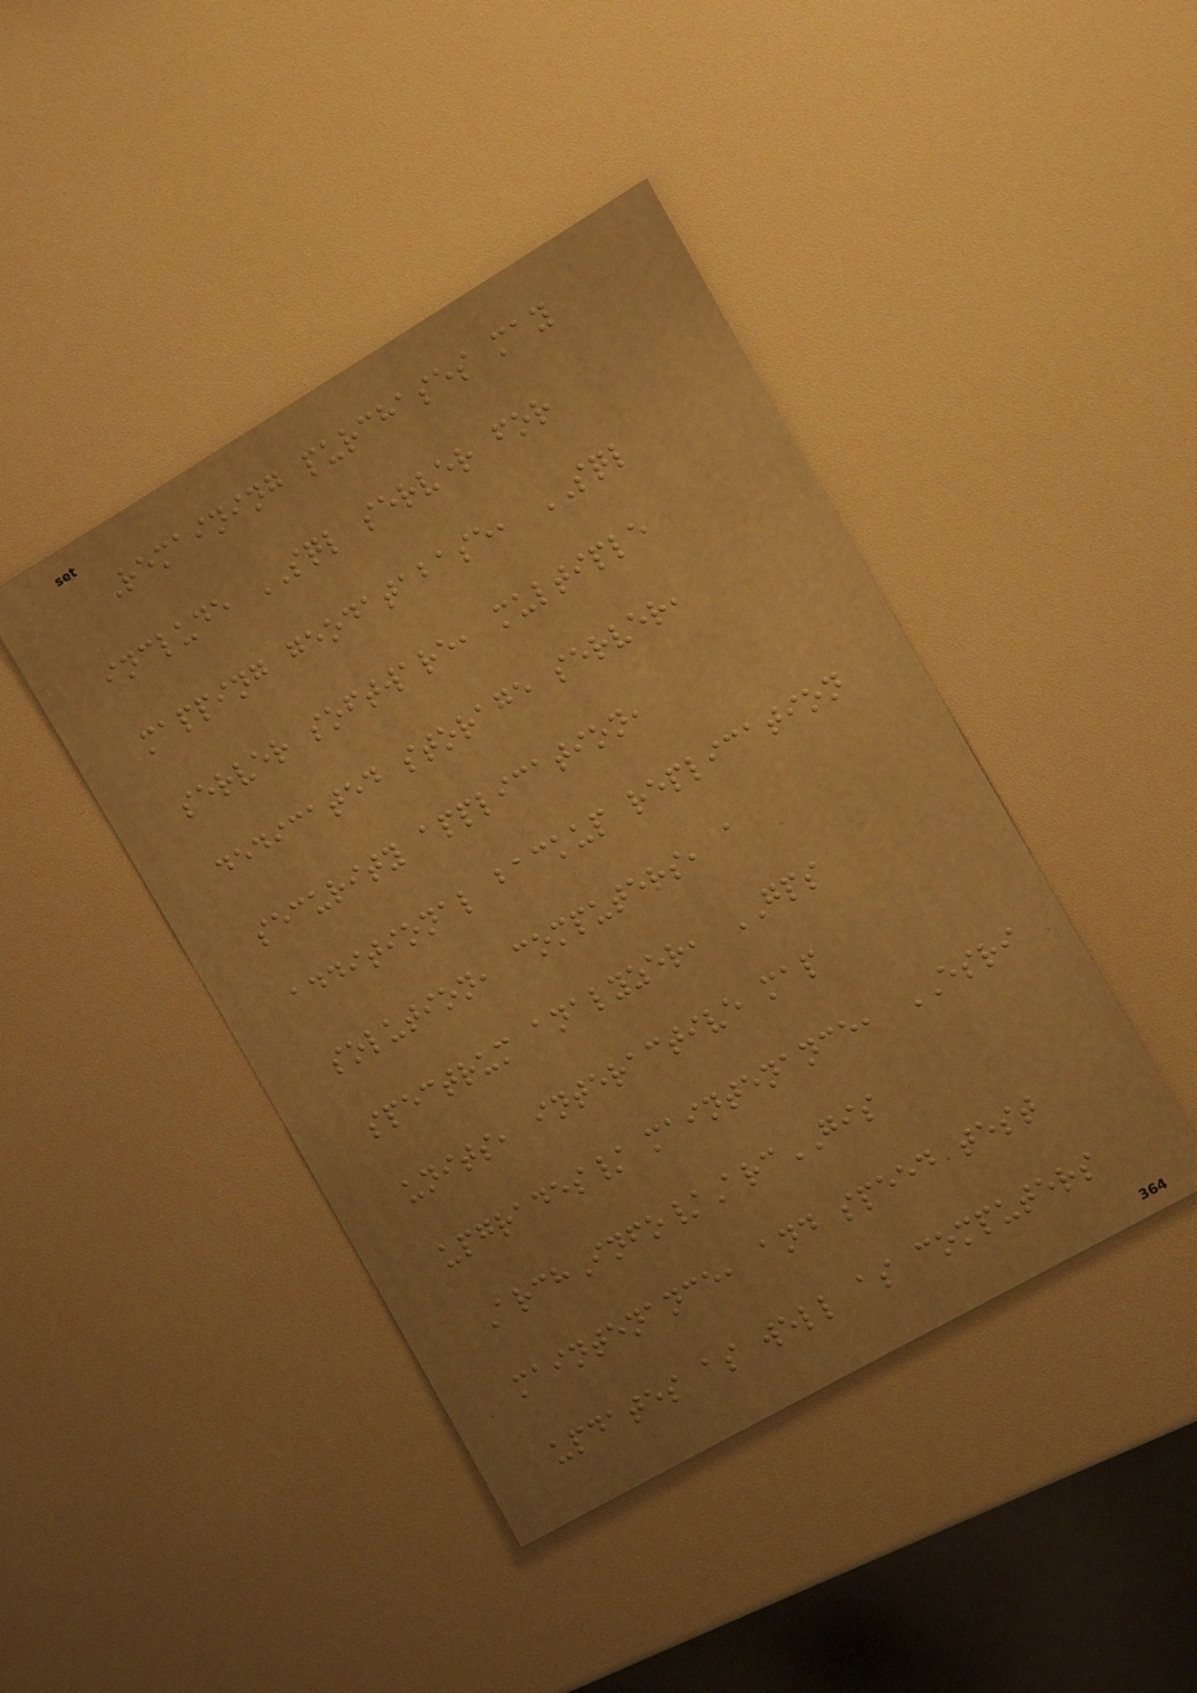Remaining purchases may
include SQL server for
mapping geodatabase, SQL
server software, multiple
dedicated storage server,
security application,
additional backup replication
solution, computers, a
spectrum analyzer, GPS
units, interactive map
upgrades/ maintenance, ESRI
ArchInfo/ArcGIS
maintenance, and speed test
updates as well as computers
